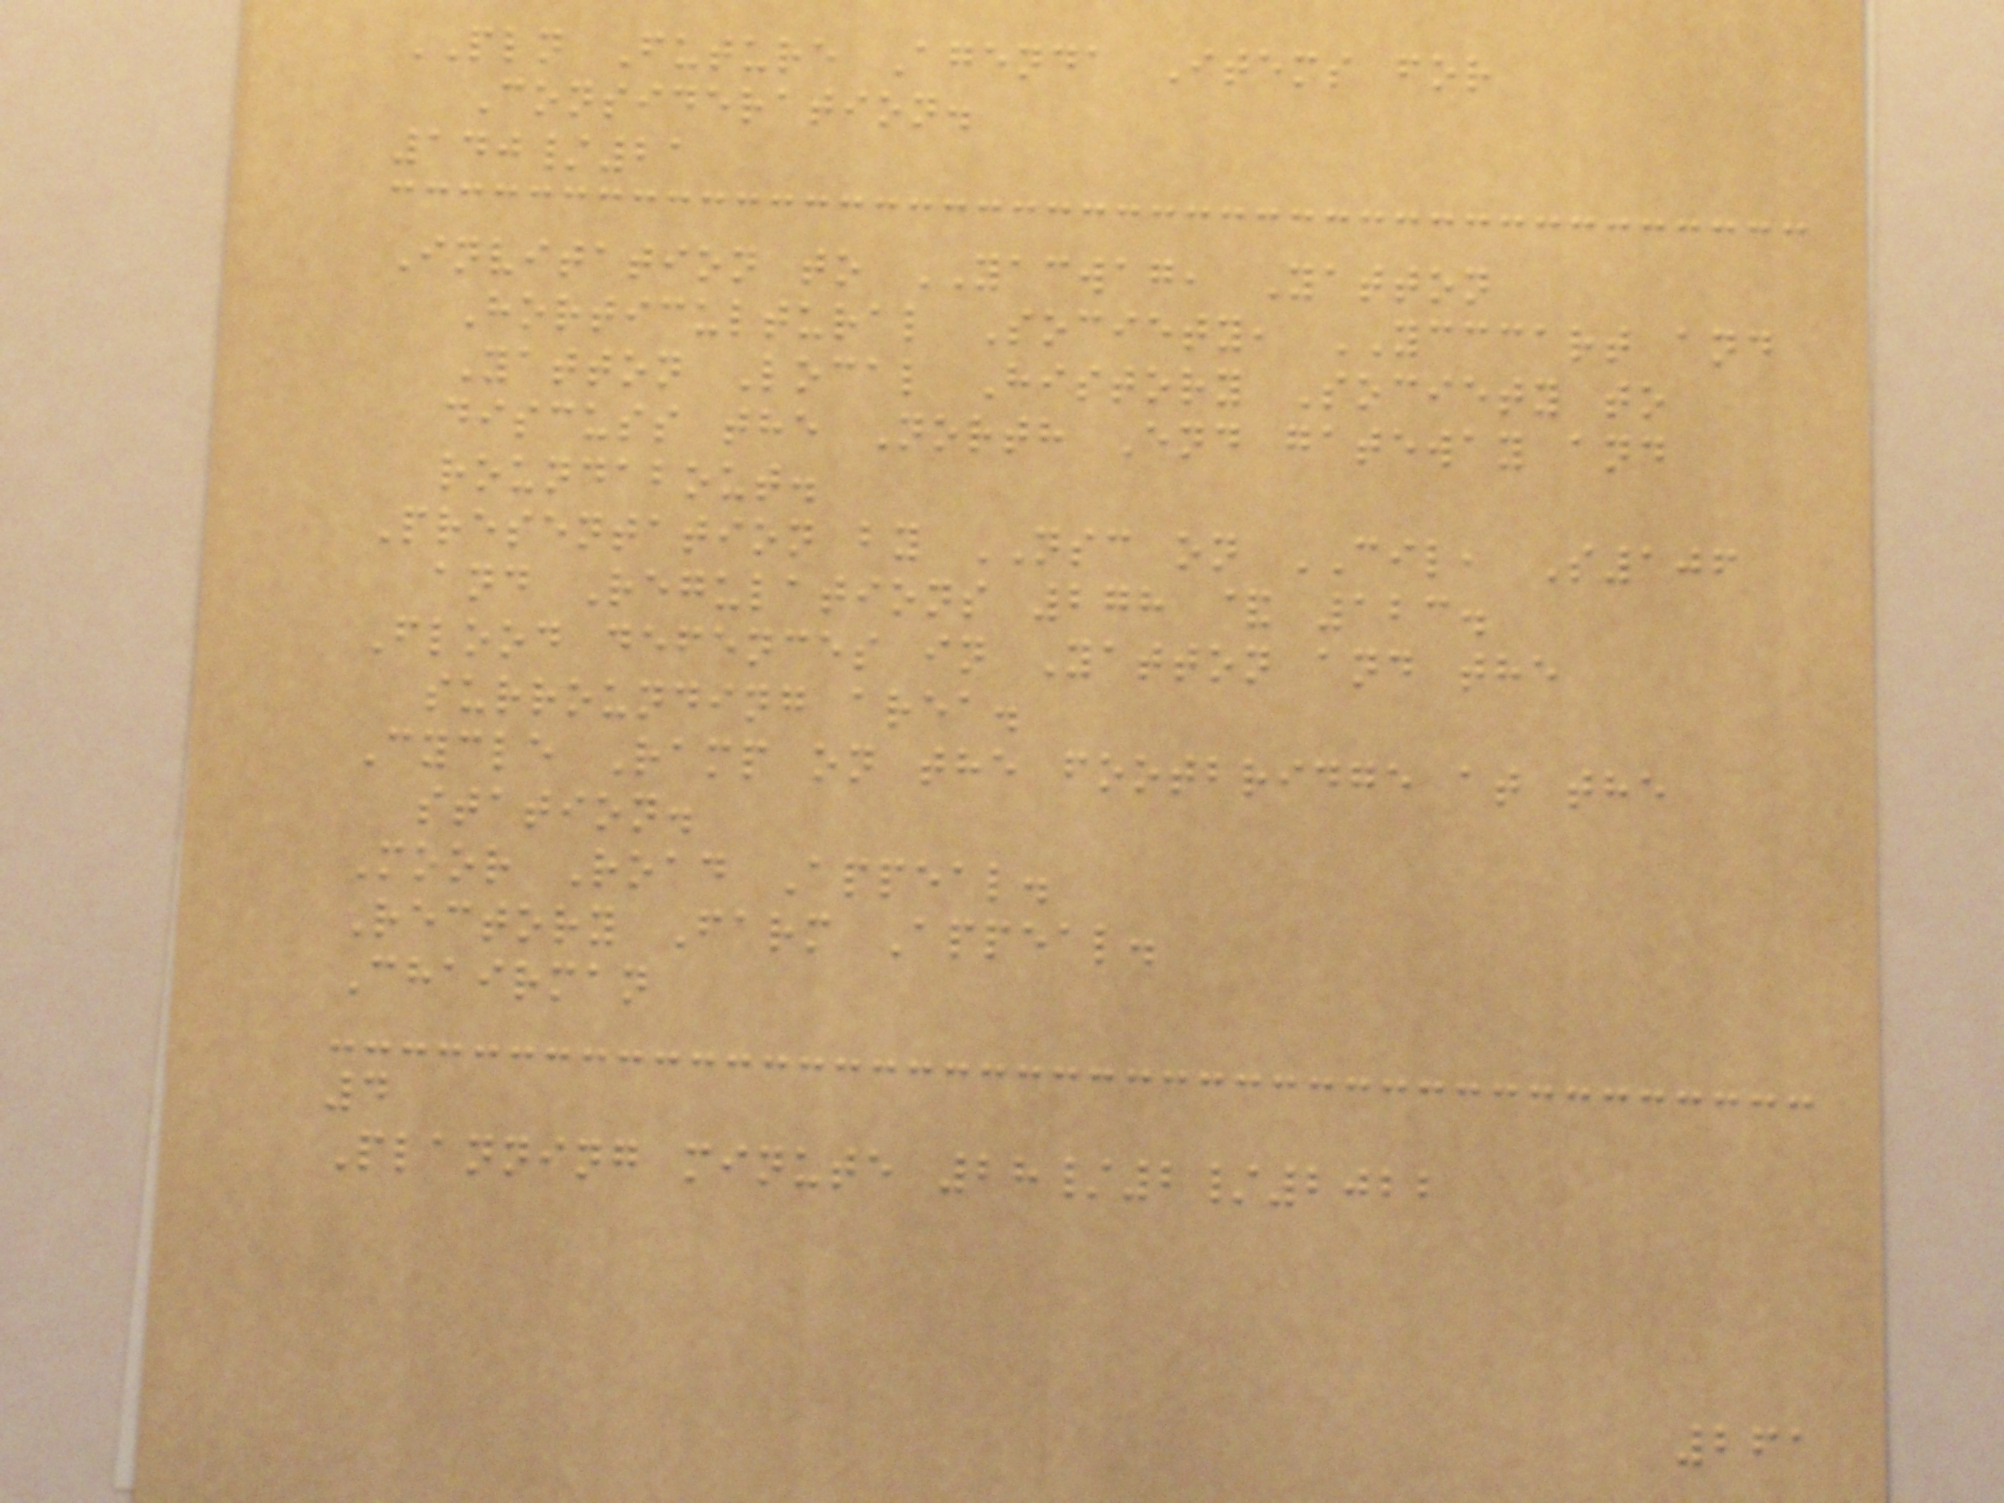PLN Future Agenda Items for
Consideration.
140/21
Invitation to YACWAG, Yatton
Horticultural Society, YCCCART and
Yatton Local History Society to
discuss the North End gateway and
roundabout.
Presentation by NSC on CIL, S106
and Regulations 278 & 123.
Flood defences in Yatton and the
surrounding area.
Cycle Ramp on the footbridge at the
station.
Moor Road Appeal.
Rectory Farm Appeal.
Chairman
4
Planning minute 28/2/2022
261
